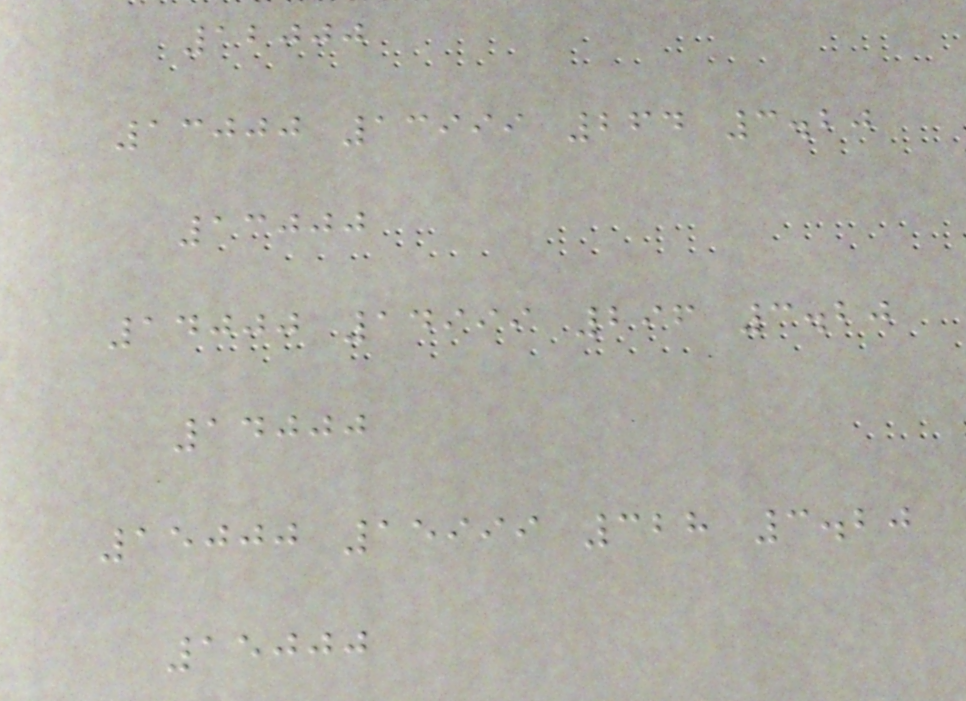12000
13000 13999 264 3.20
13000
14000 14999 296 3.20
14000
15000 15999 328 3.20
15000
